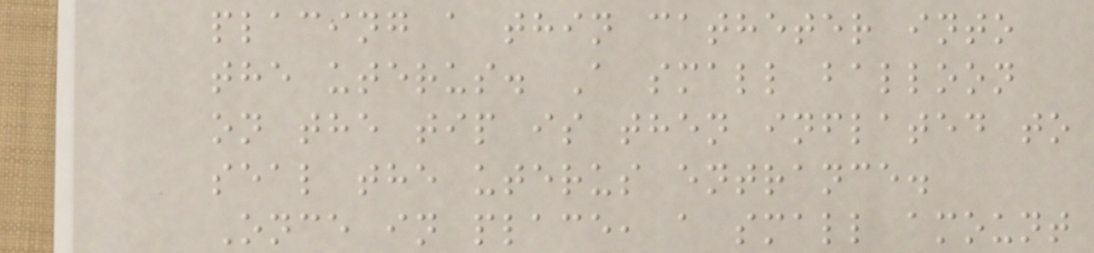placing a thin catheter into
the uterus. A small balloon
on the tip is then inflated to
seal the uterus entrance.
Once in place, a small amount
